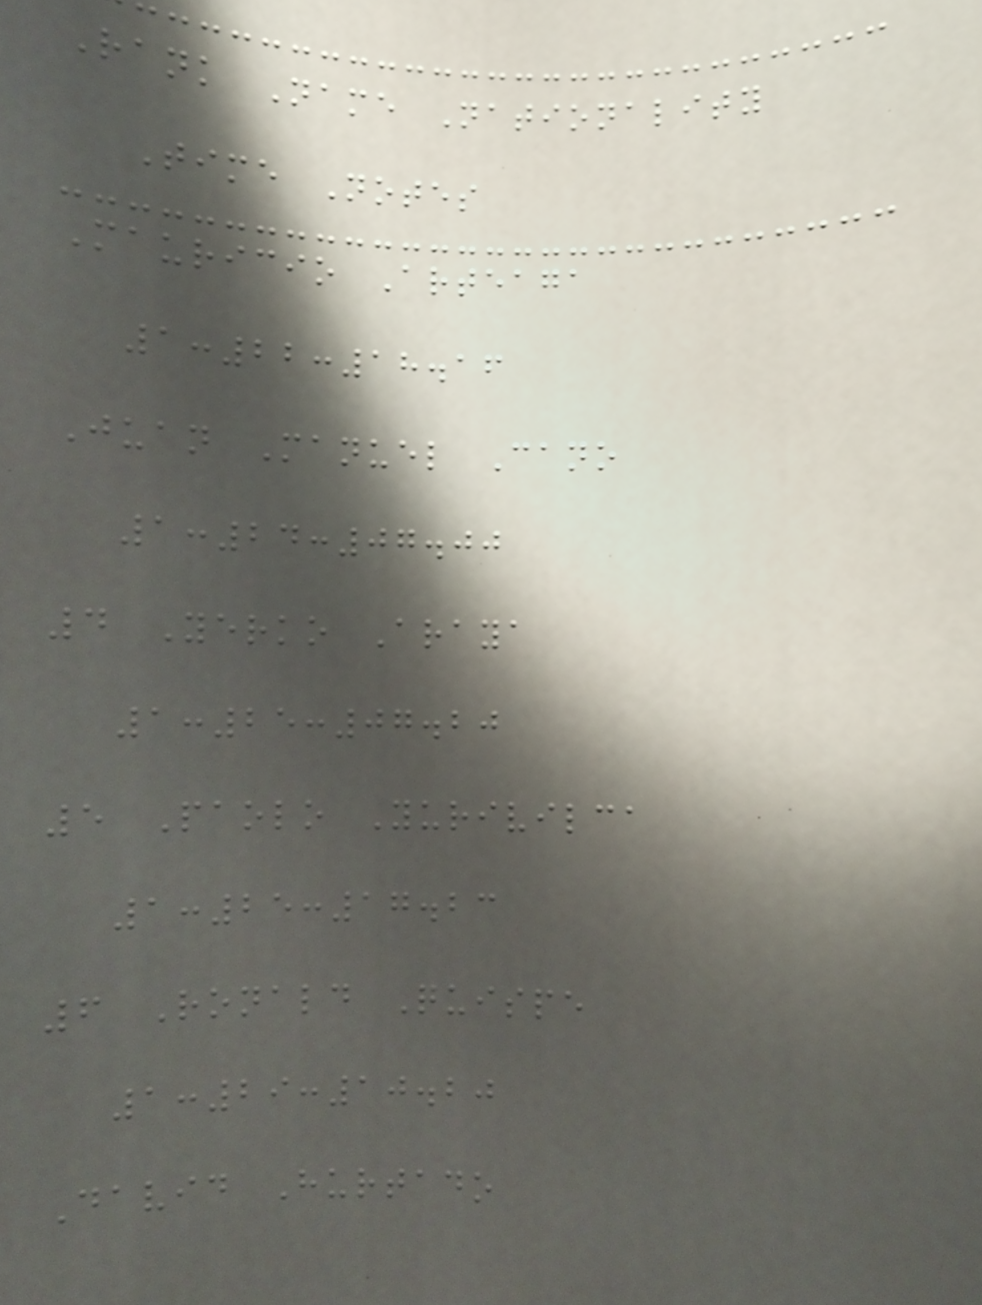Rank Name Nationality
Time Notes
Mauricio Arteaga
1:22:18.16
Juan Manuel Cano
1:24:07.00
4 Yerko Araya
1:25:07.20
5 Paolo Yurivilca
1:25:17.23
6 Ronald Quispe
1:29:10.20
David Hurtado
